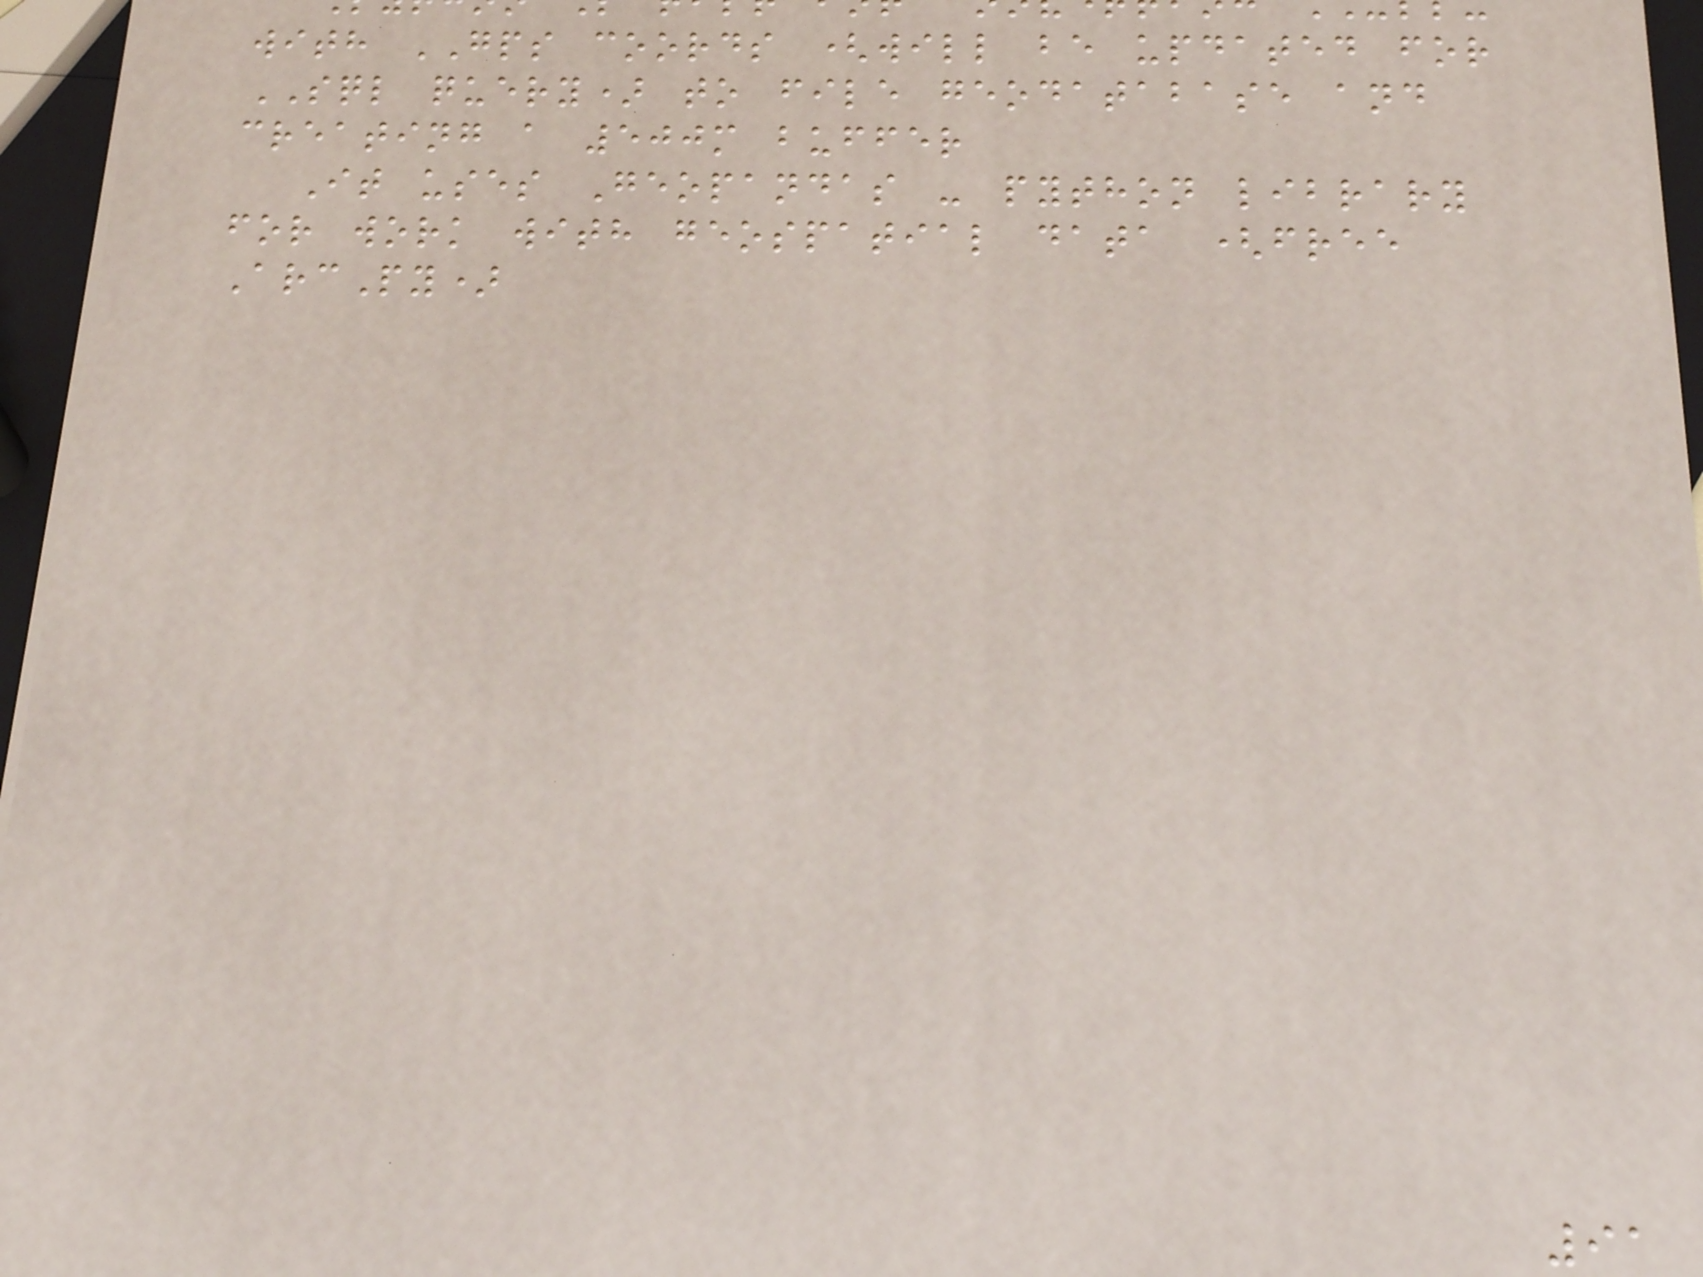with GPS coords (will be updated for
SQL query) to file geodatabase and
creating a 500m buffer
It uses Geopandas - python library
for work with geospatial data (free
ArcPy)
91
